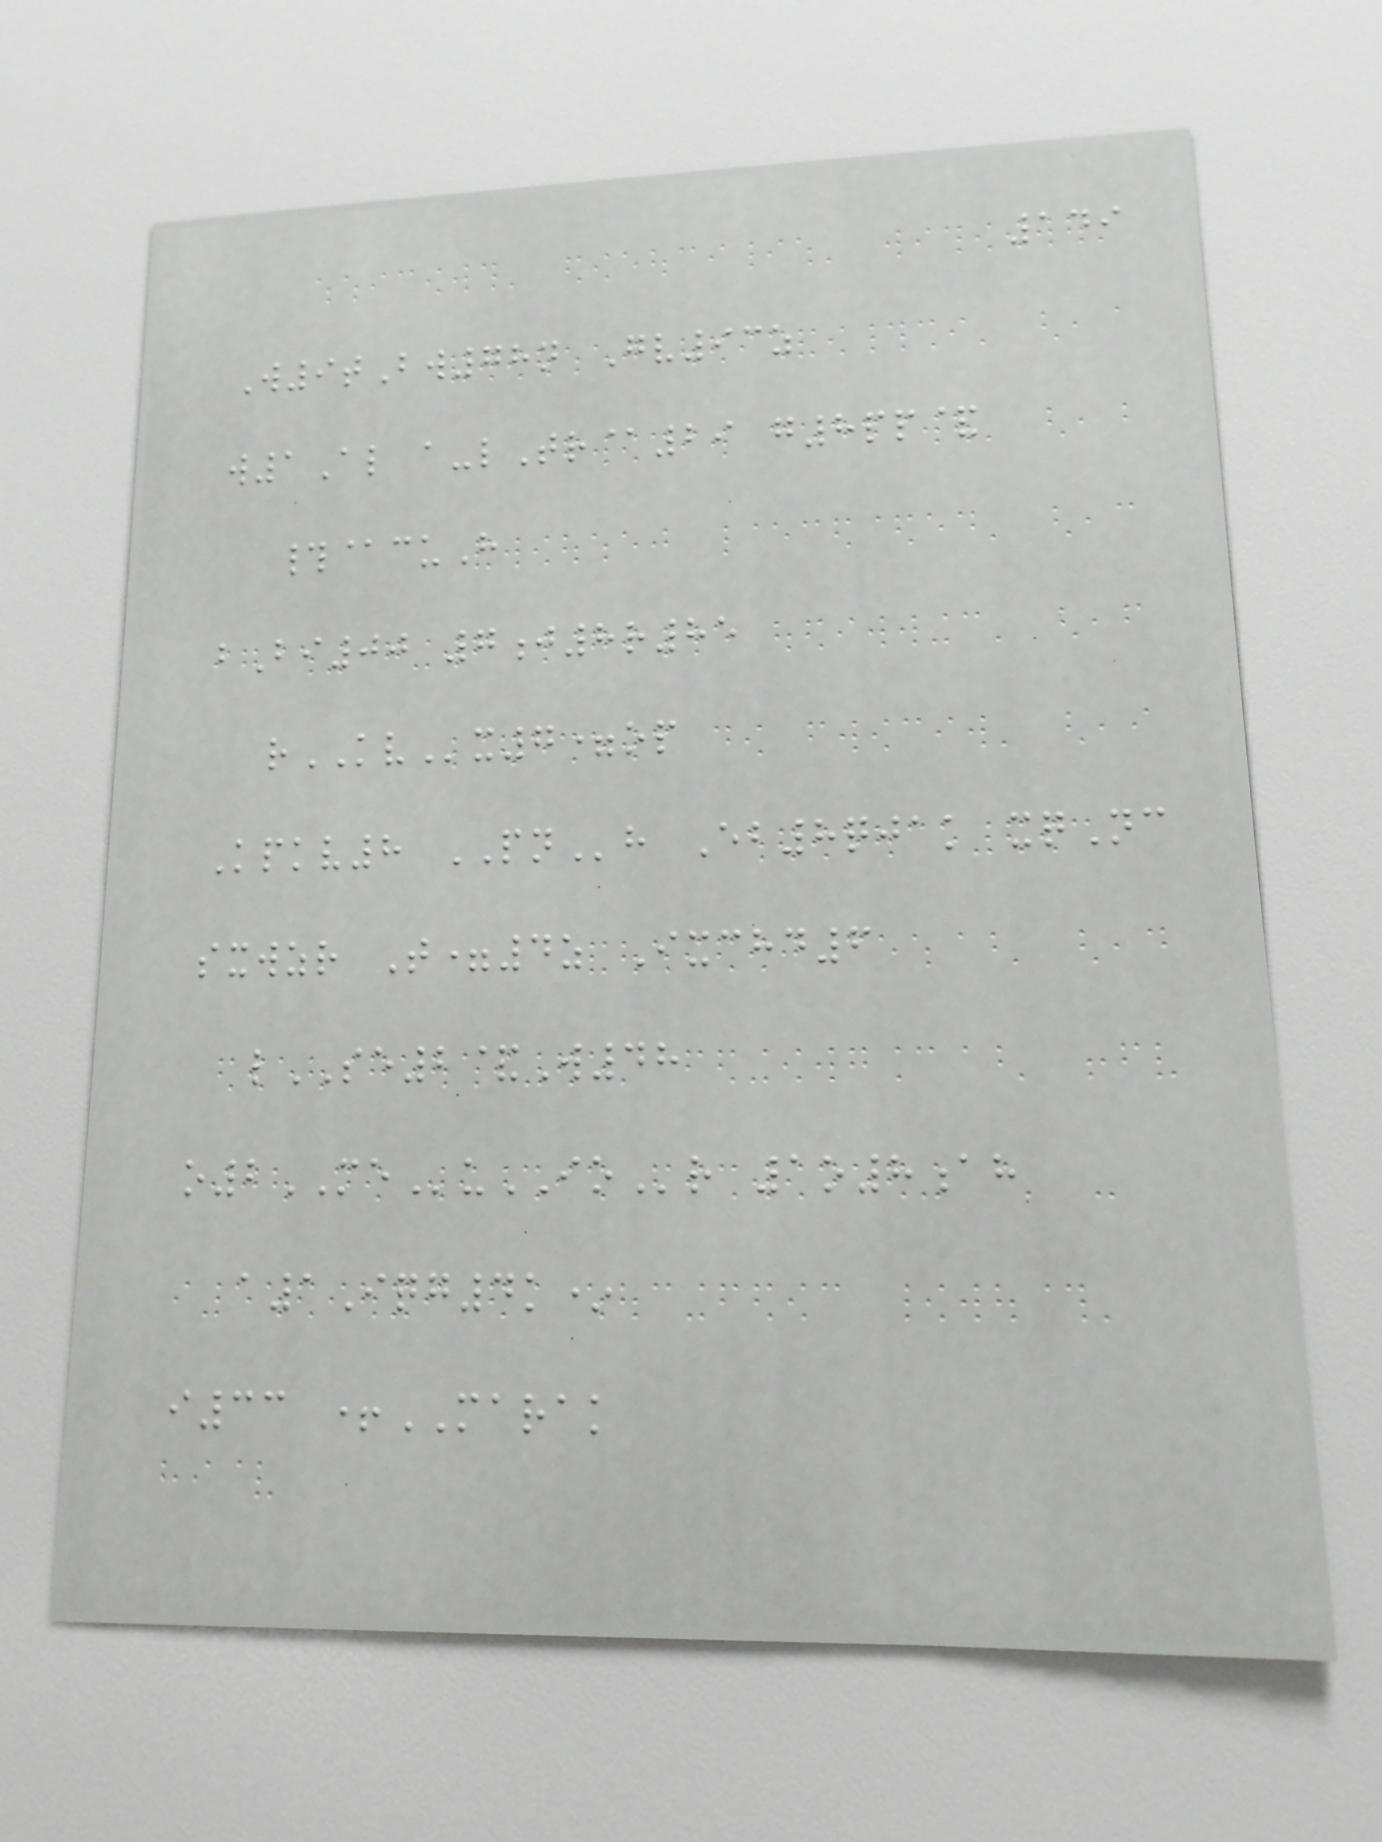149
W9tBw78n Gv93z
w1Al a-lTr@29 g8pp&
#@cuH
bBi00 7j8r85
rKVx7=op
Kpkv8 PNh Eb8qjak xqNc
sxwzr T=4z Ixchd6
lSE2&W48
o2MEuIOr 1o8ah
a1Iqg4k*
i33 +MARAK
